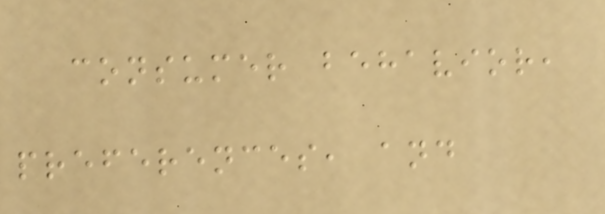consumer behavior,
preferences, and
